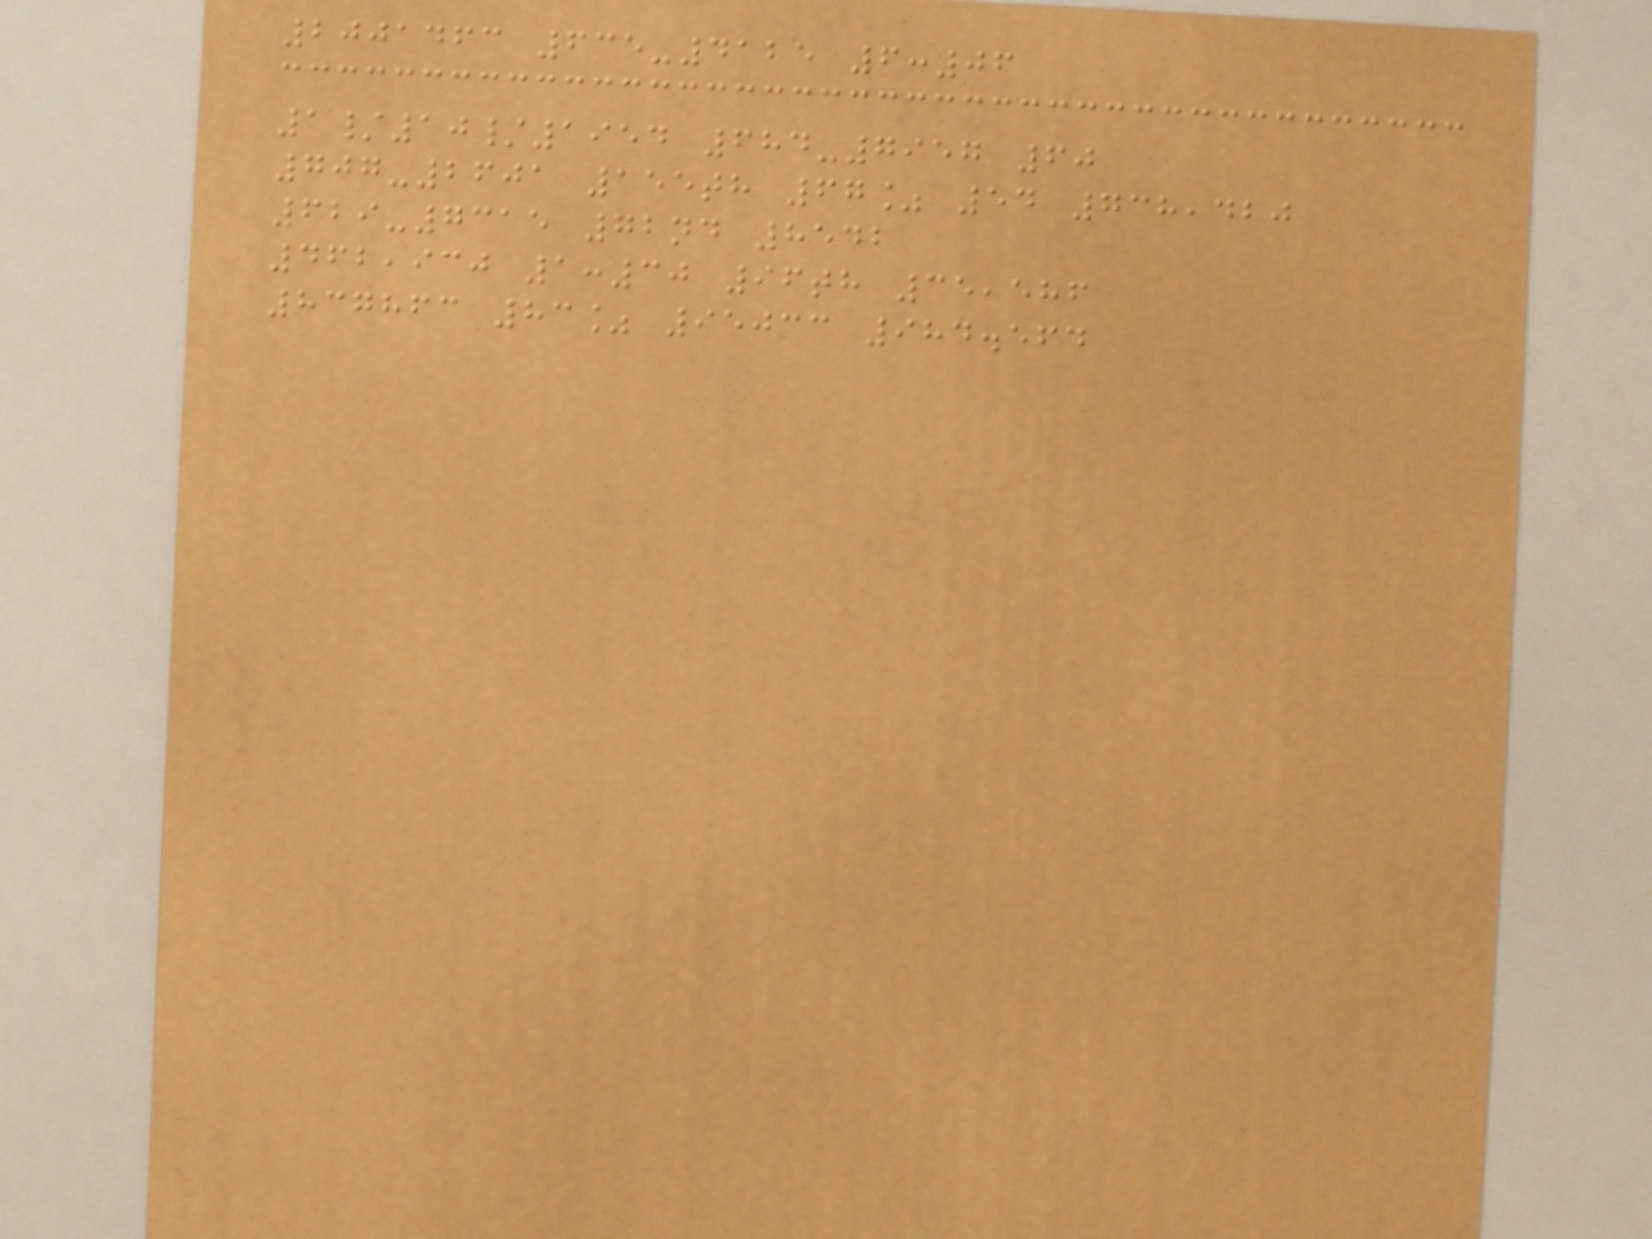2001463 635-4125 6:06
1/10/1954 684-7957 60
707-2601 155th 67% 54 738,420
629-7315 72nd 8542
462,930 1:30 96th 35,586
837863 83% 95033 984.564
